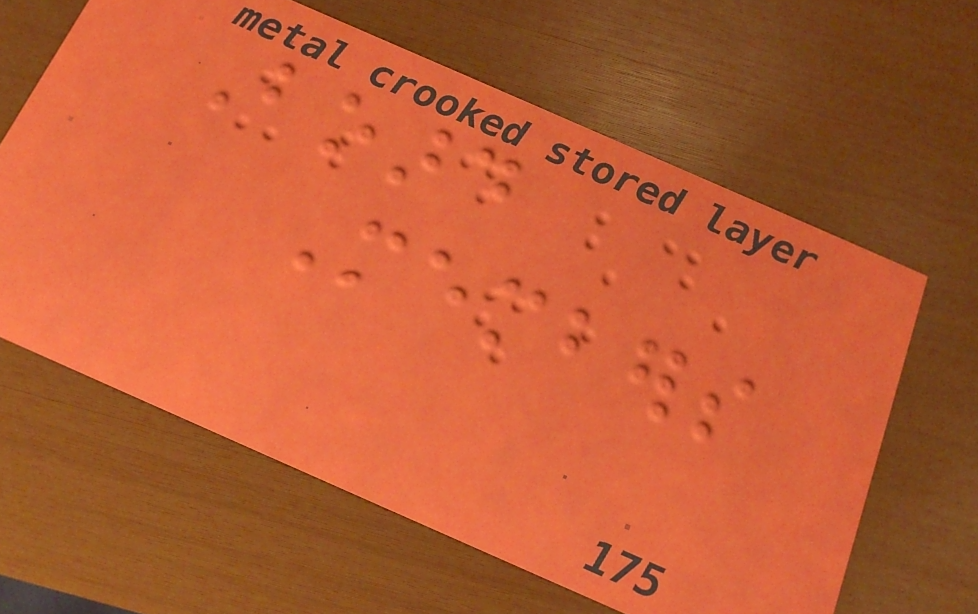Board
Members
